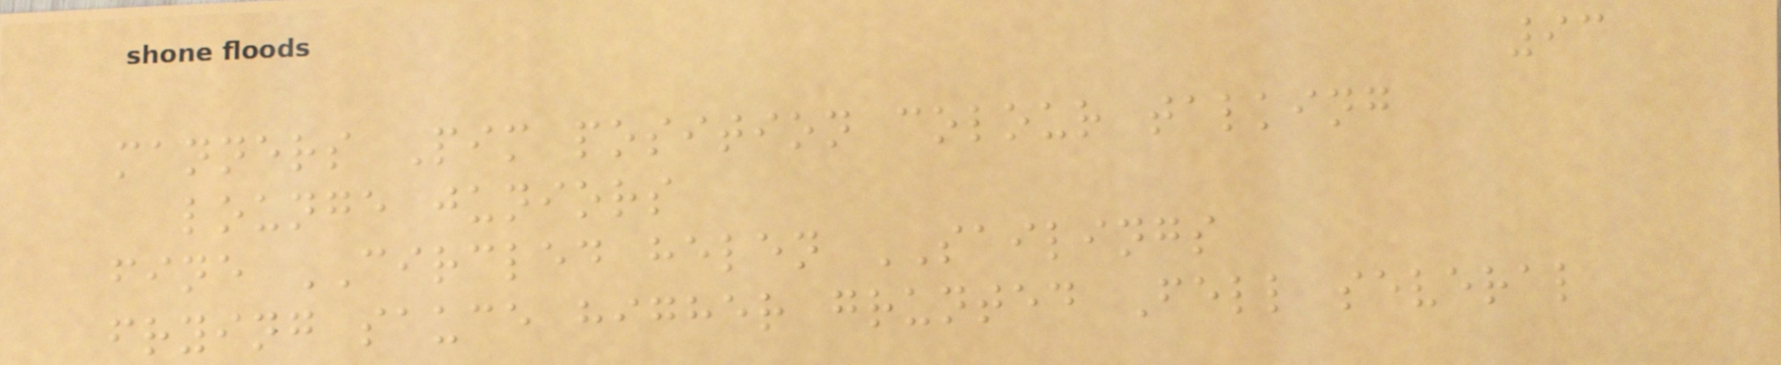93
manners Pim position colour talking
lounge juniors
fine CIRCLED helen SAILINGS
frying sauce higher grunted Fell several
